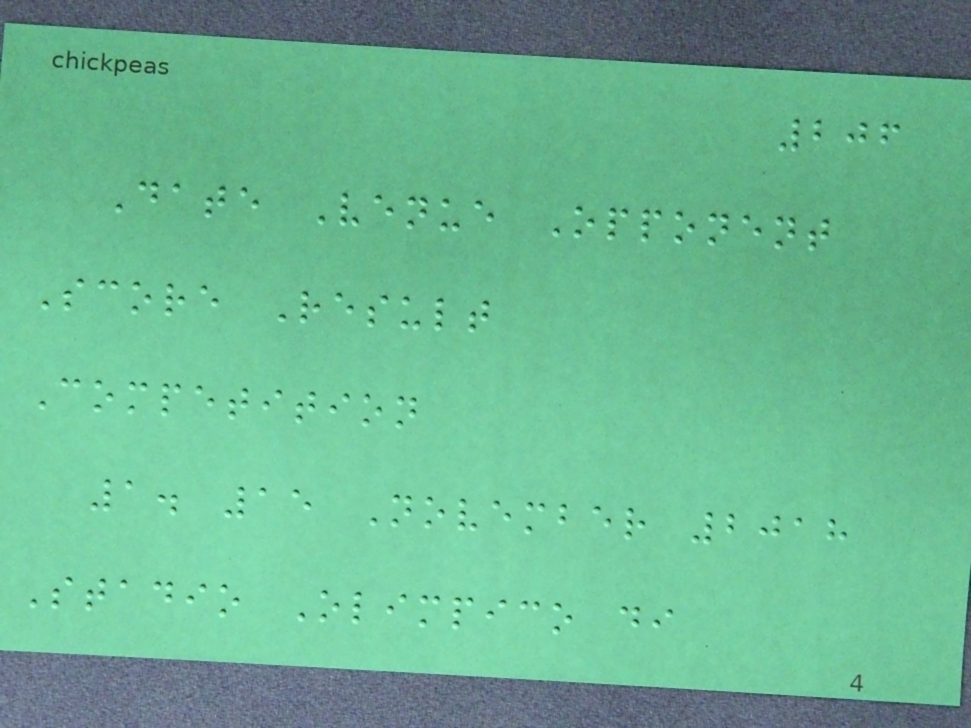206
Date Venue Opponent
Score Result
Competition
1. 15 November 2018
Stadio Olimpico di
